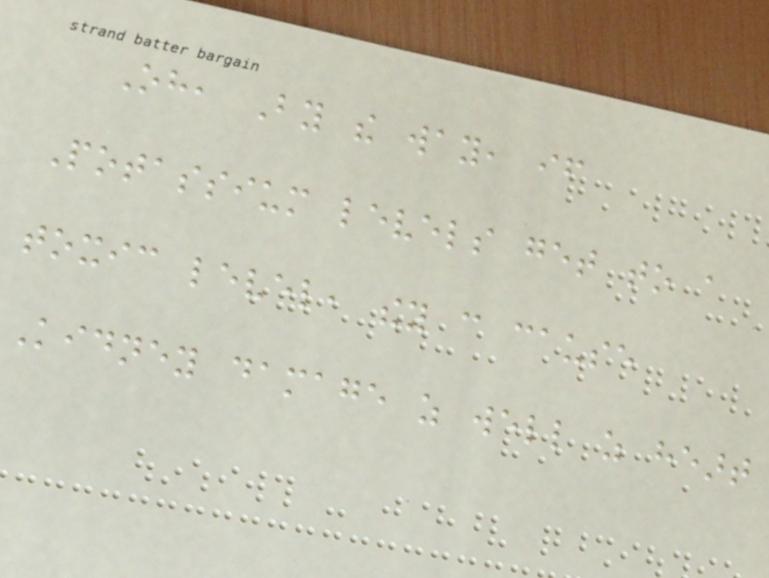Oh, By the way, if
Potassium levels get to a
toxic level, they can cause
Kidney damage as well as heart
